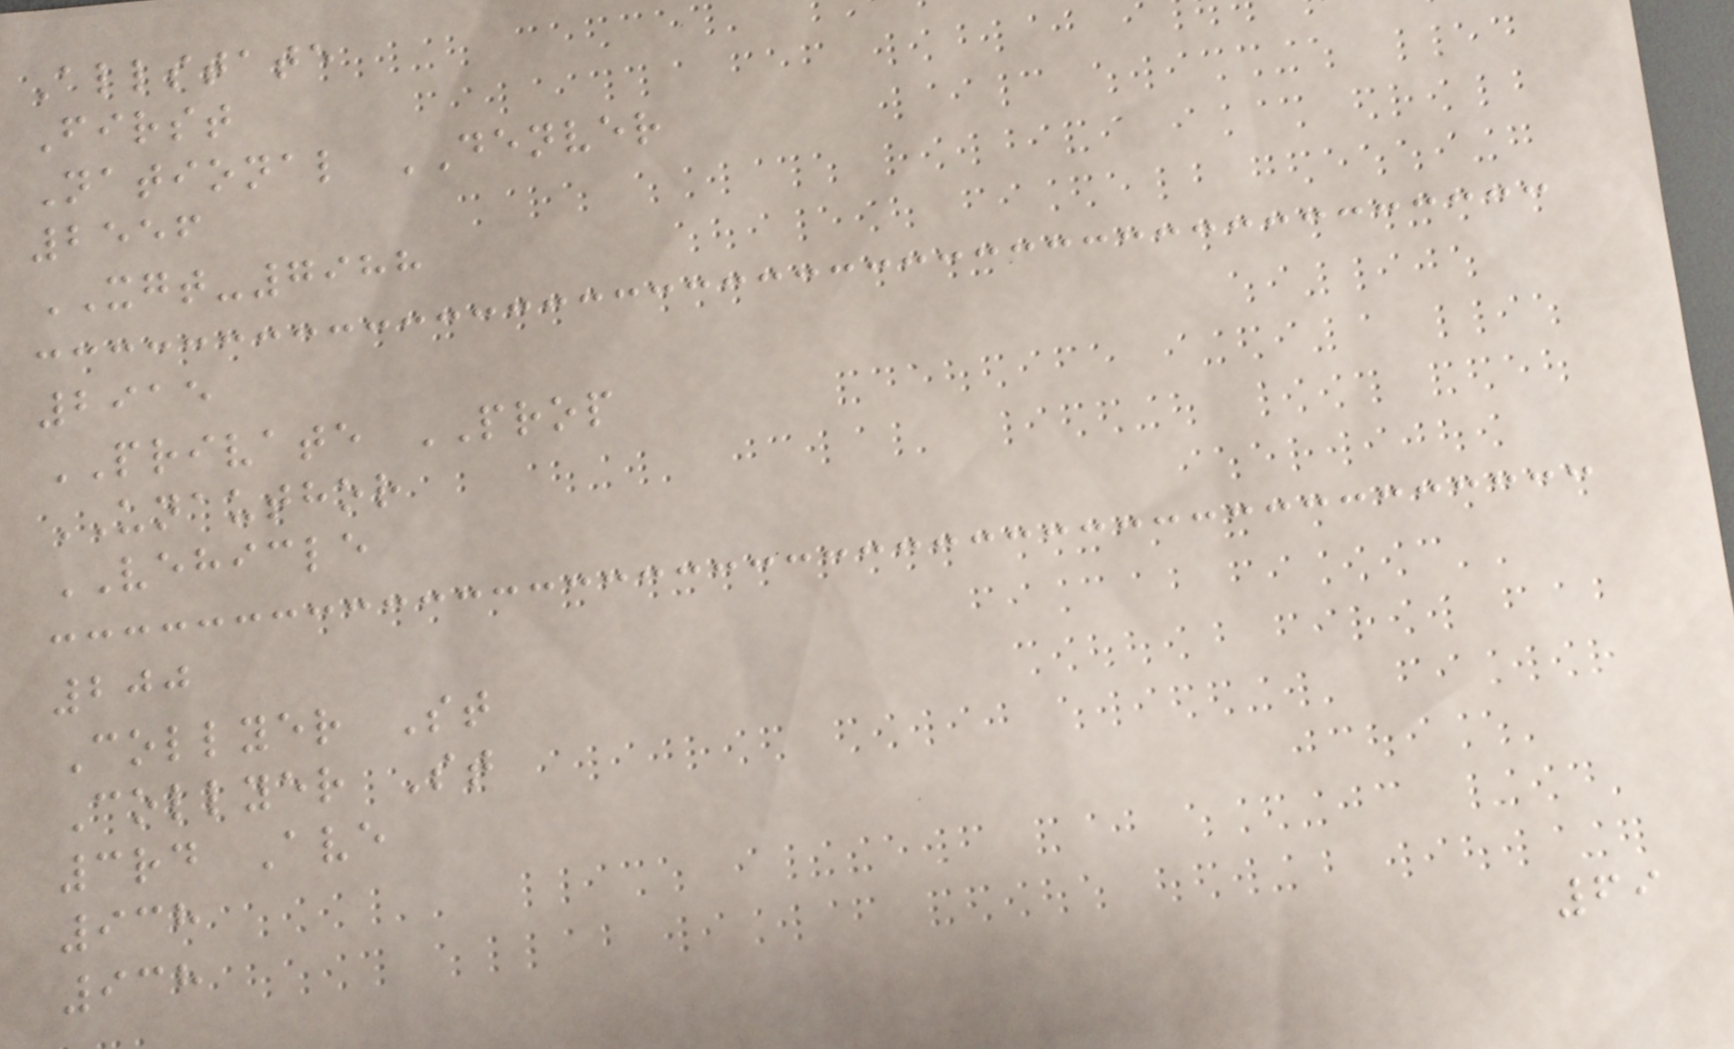Allstate
First
National DENVER
2556
XGT-7988
2915
PRIVATE PROP
UNAUTHOR
VEHICLE
200
Collyer St
Collyer St
3rd Ave
938
938
69
